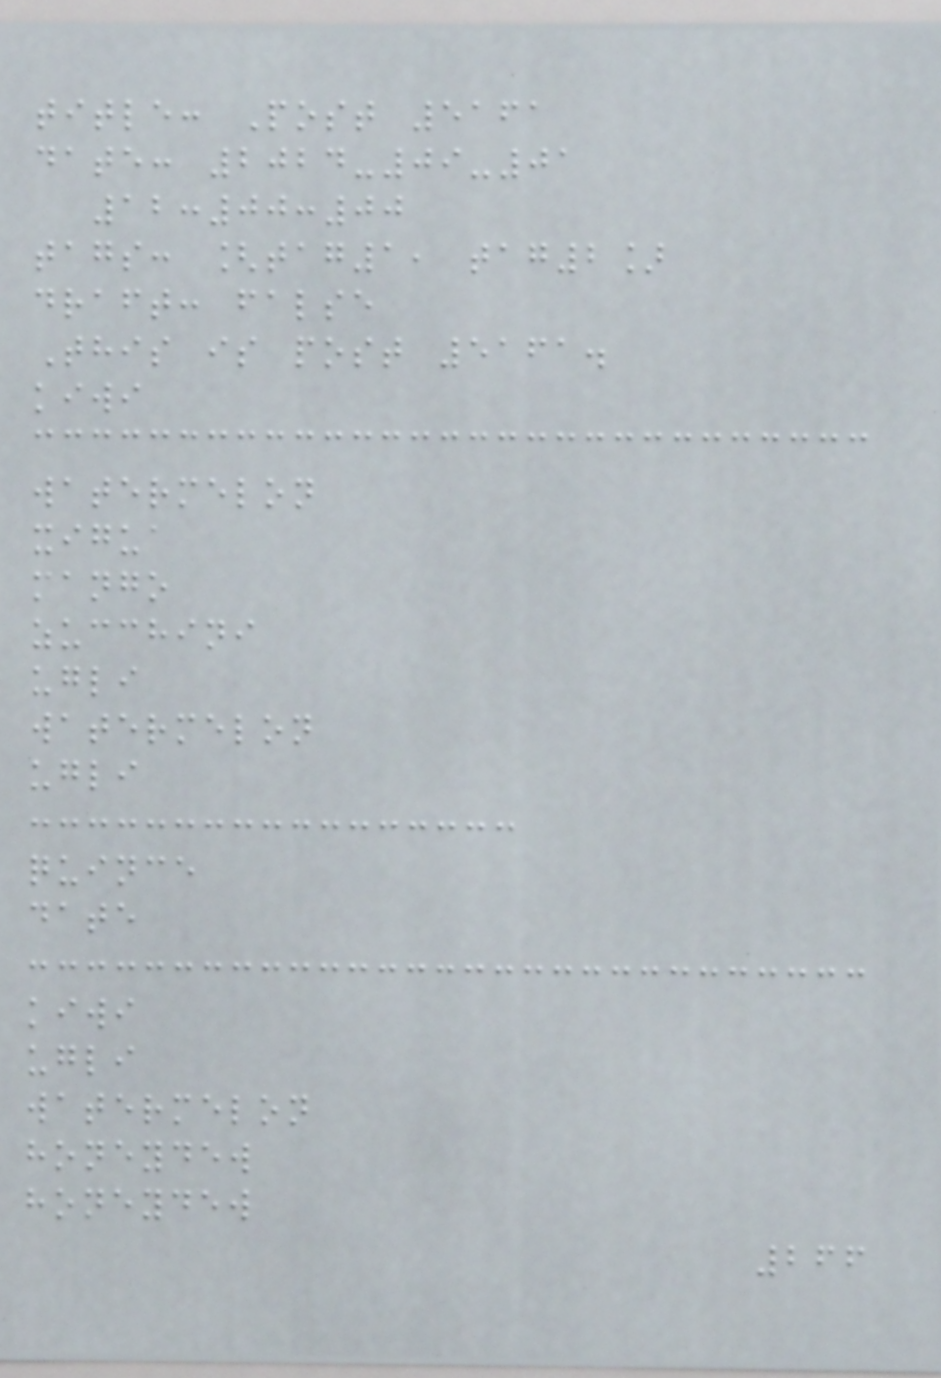title: Post 5161
date: 2024-09-01
12:00:00
tags: [tag1, tag2]
draft: false
This is post 5161.
kiwi
watermelon
xigua
mango
zucchini
ugli
watermelon
ugli
quince
date
kiwi
ugli
watermelon
honeydew
honeydew
266
